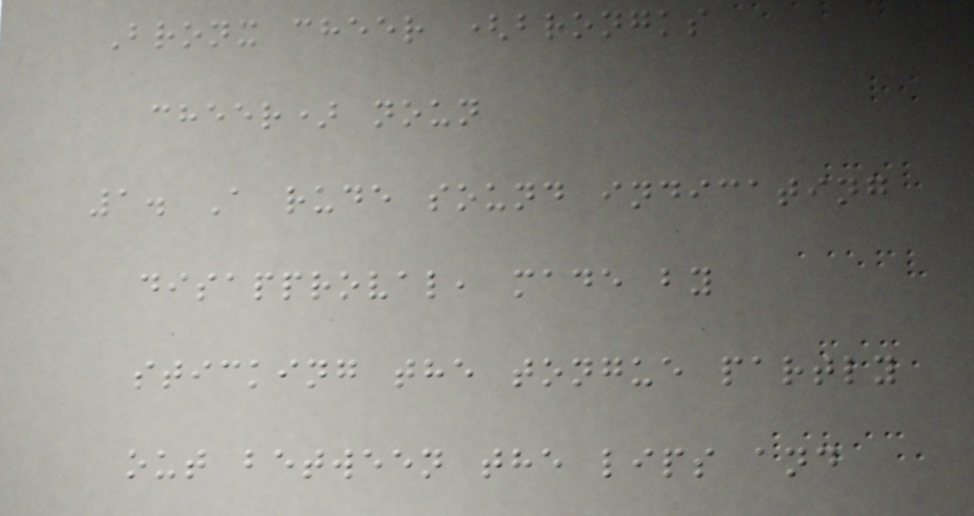Bronx cheer (brongks
cheer) noun
1. A rude sound indicating
disapproval, made by
sticking the tongue partly
out between the lips and
